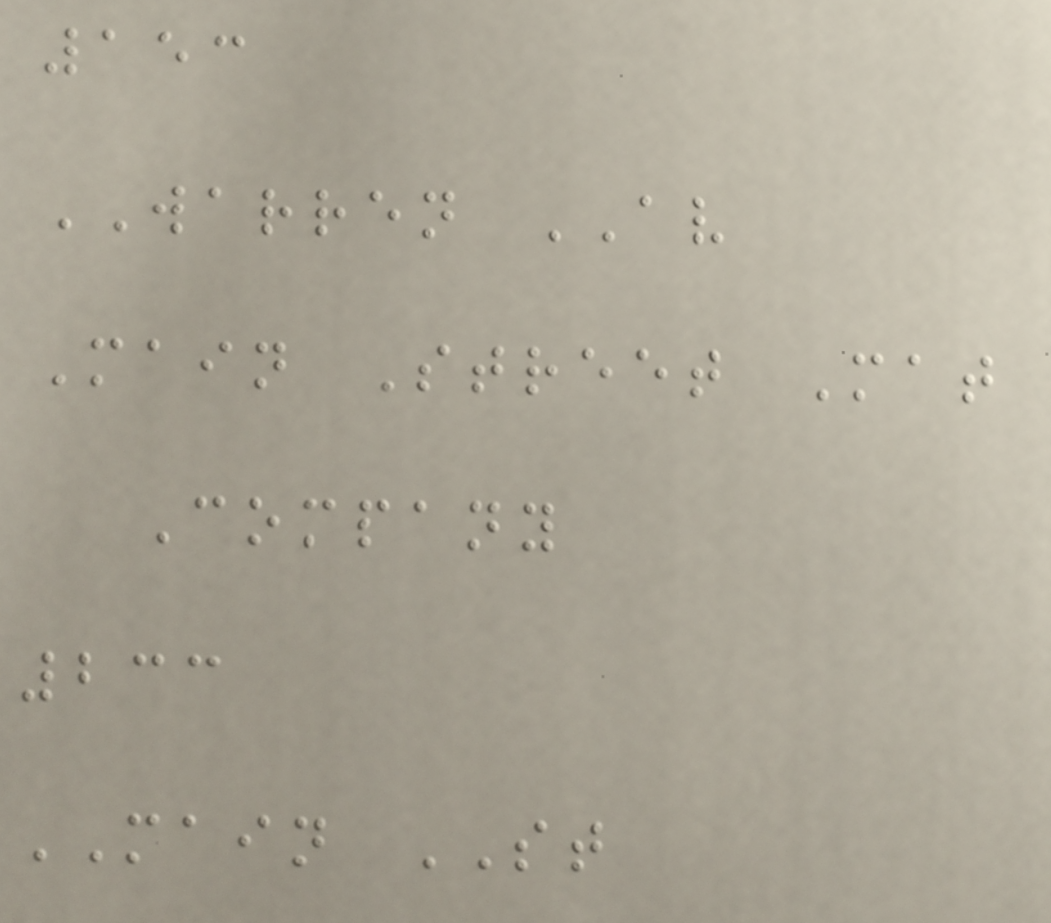153
WARREN AV
Main Street Mat
Company
233
MAIN ST
